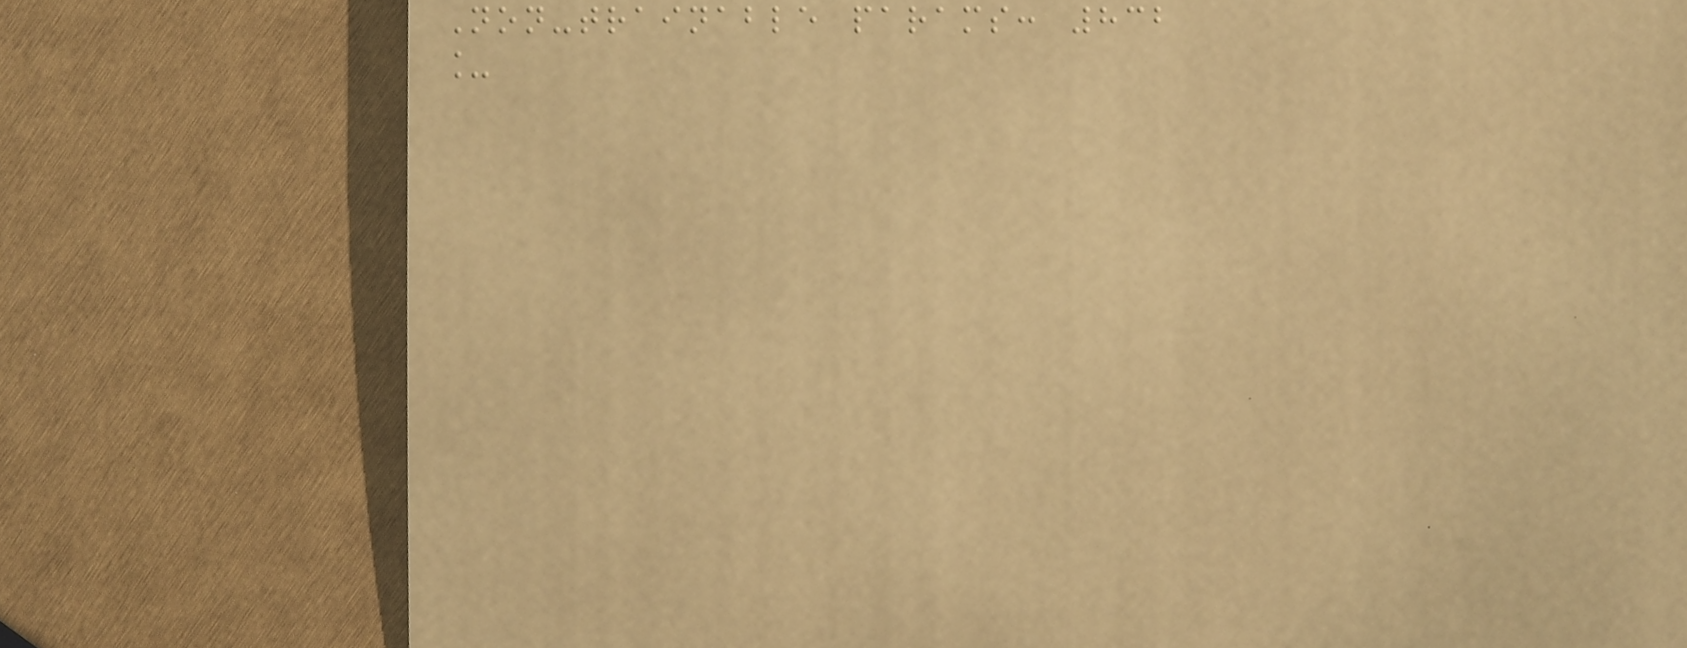Non-trainable params: 832
_
